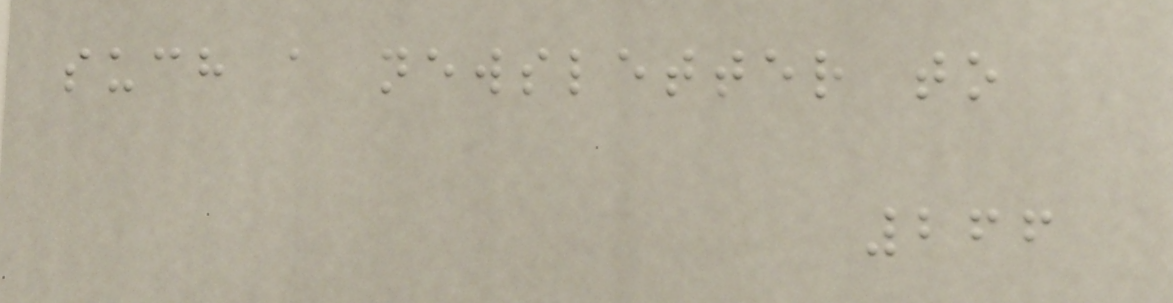such a newsletter to
266
